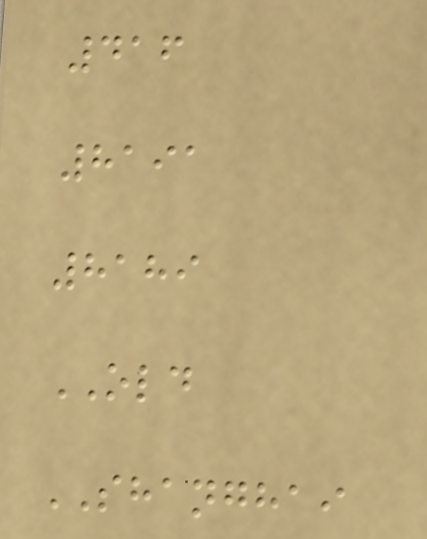416
8191
8189
OLD
SHANGHAI
